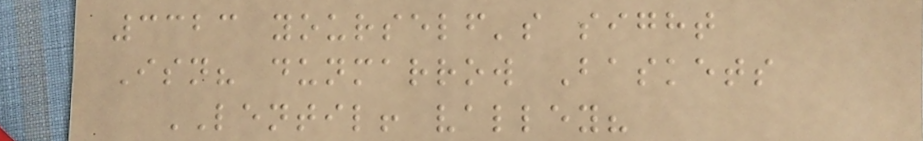3323 yourself's sight
Isn? dunmarrow Baskets
LENTIL! valley?
